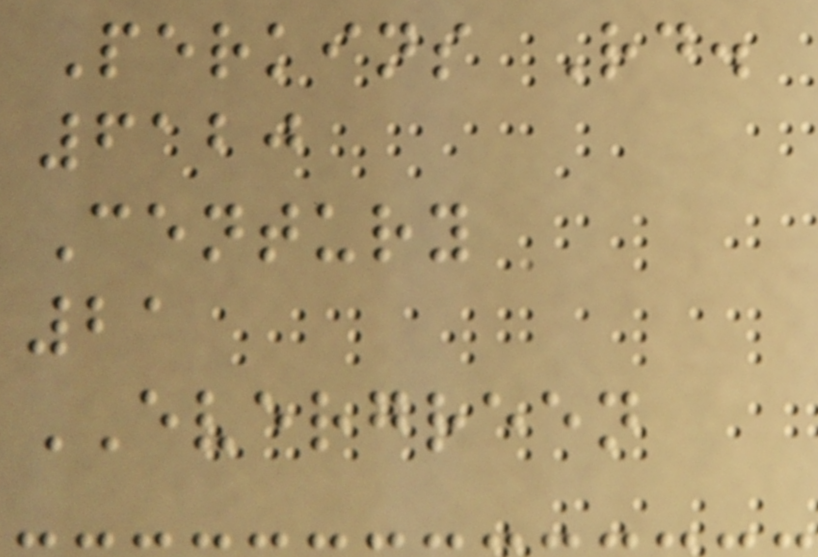Perkins Rd.
6120
Century
21
EVERGREEN
